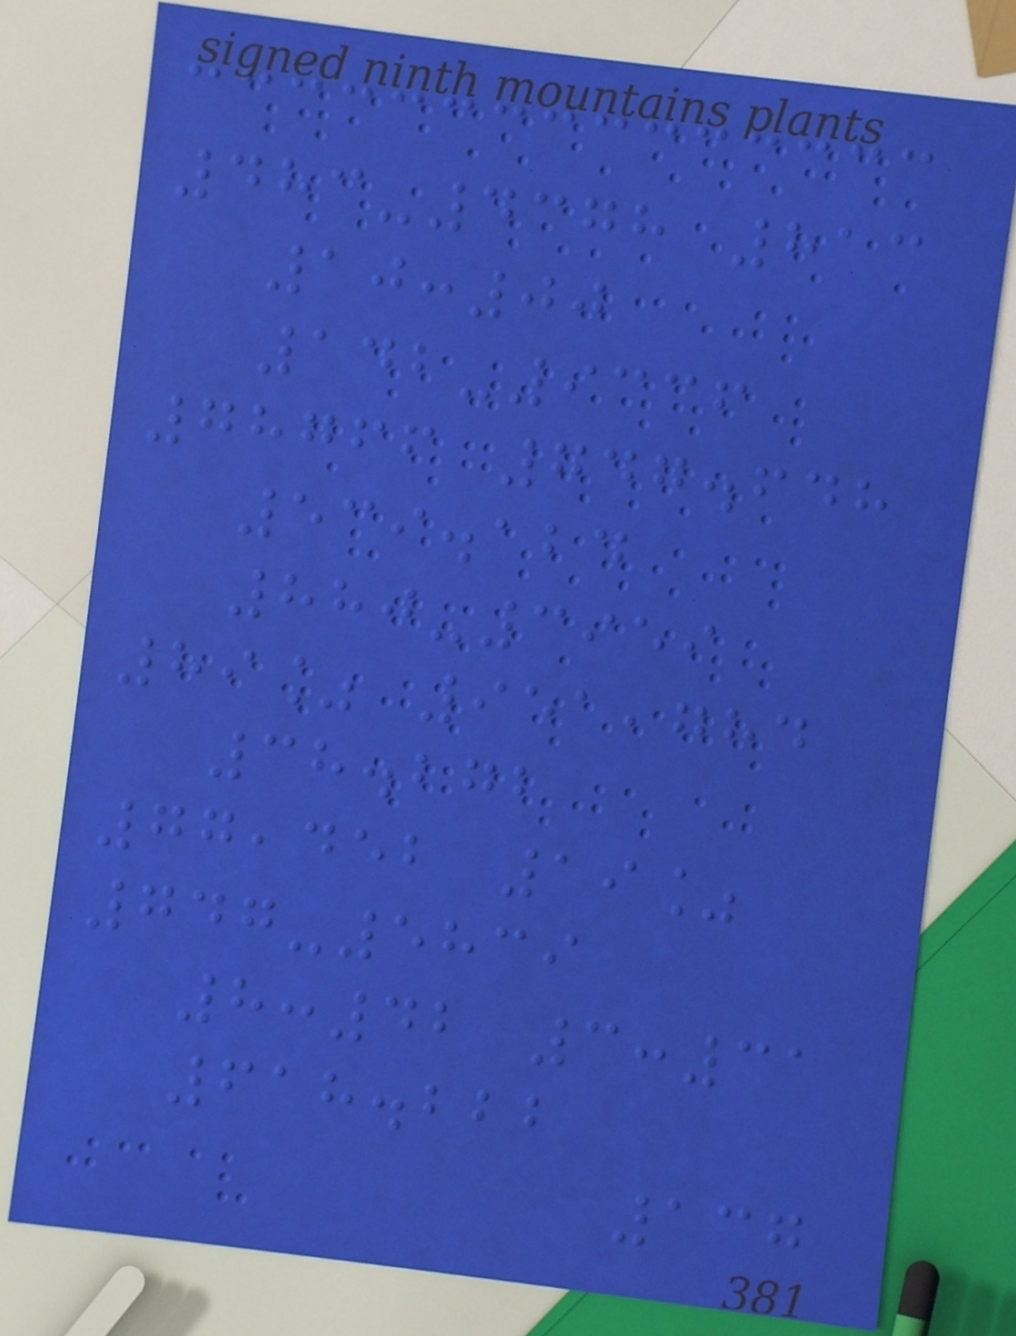483-4378 813
10:00
142-9336
78766 747.648
539.124
880-3959
89% 951,784
38.272
77,452 19%
747-5839
8:42 3:31
618.222
137
